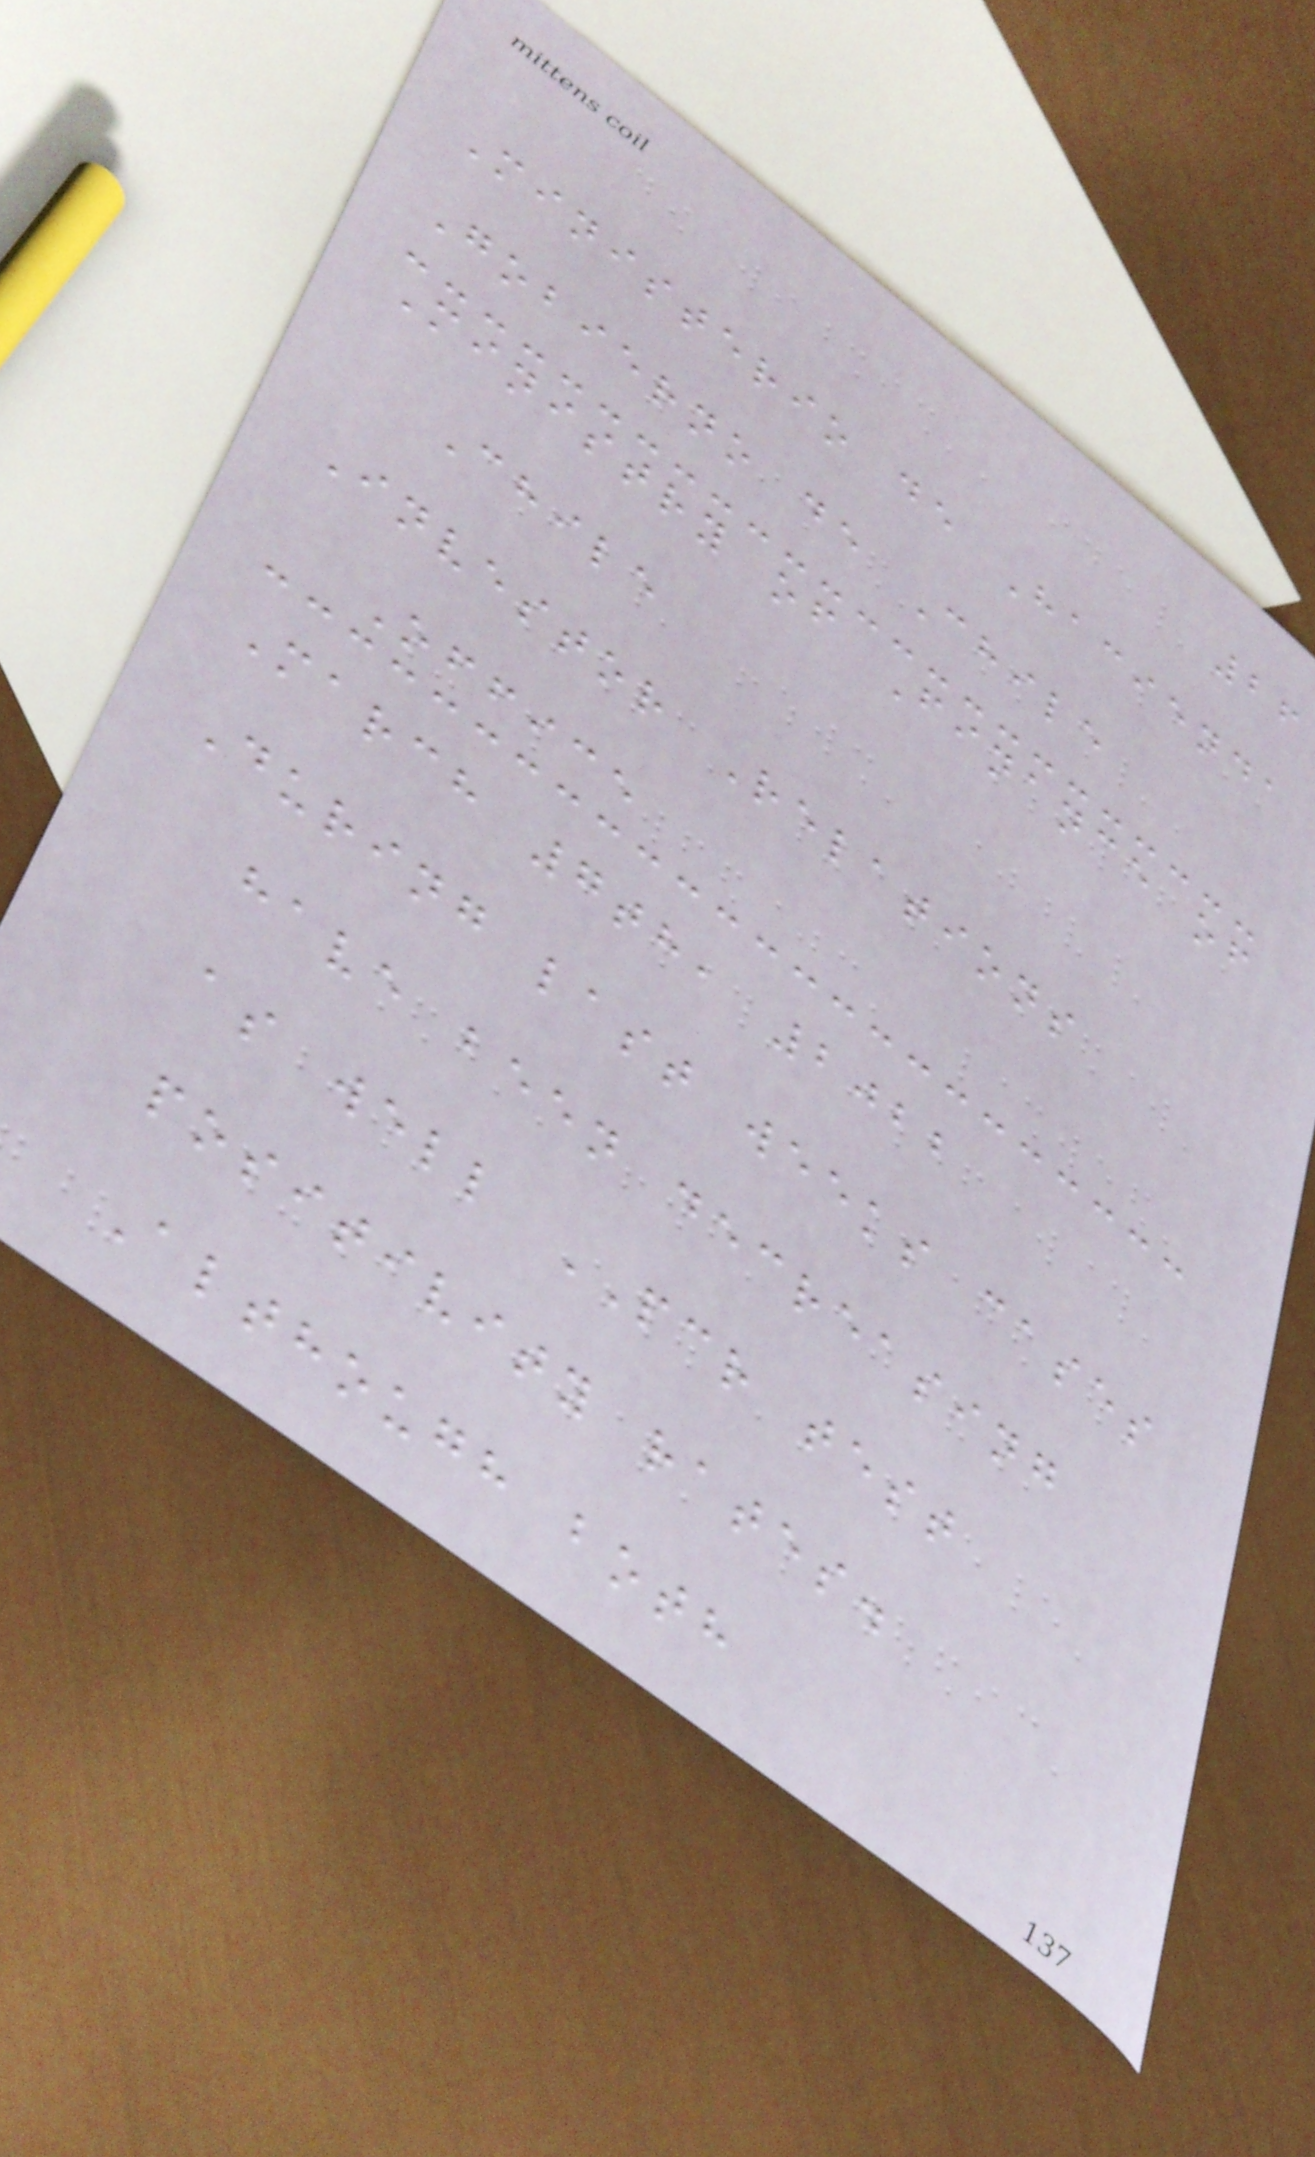26
Ministerio de Hacienda
Gobierno de Chile
Ministry of Finance of
Chile
Investor Relations
Office
March 7th, 2022
During last weeks cases
have been decreasing
as well PCR test
positivity rates.
Although both
